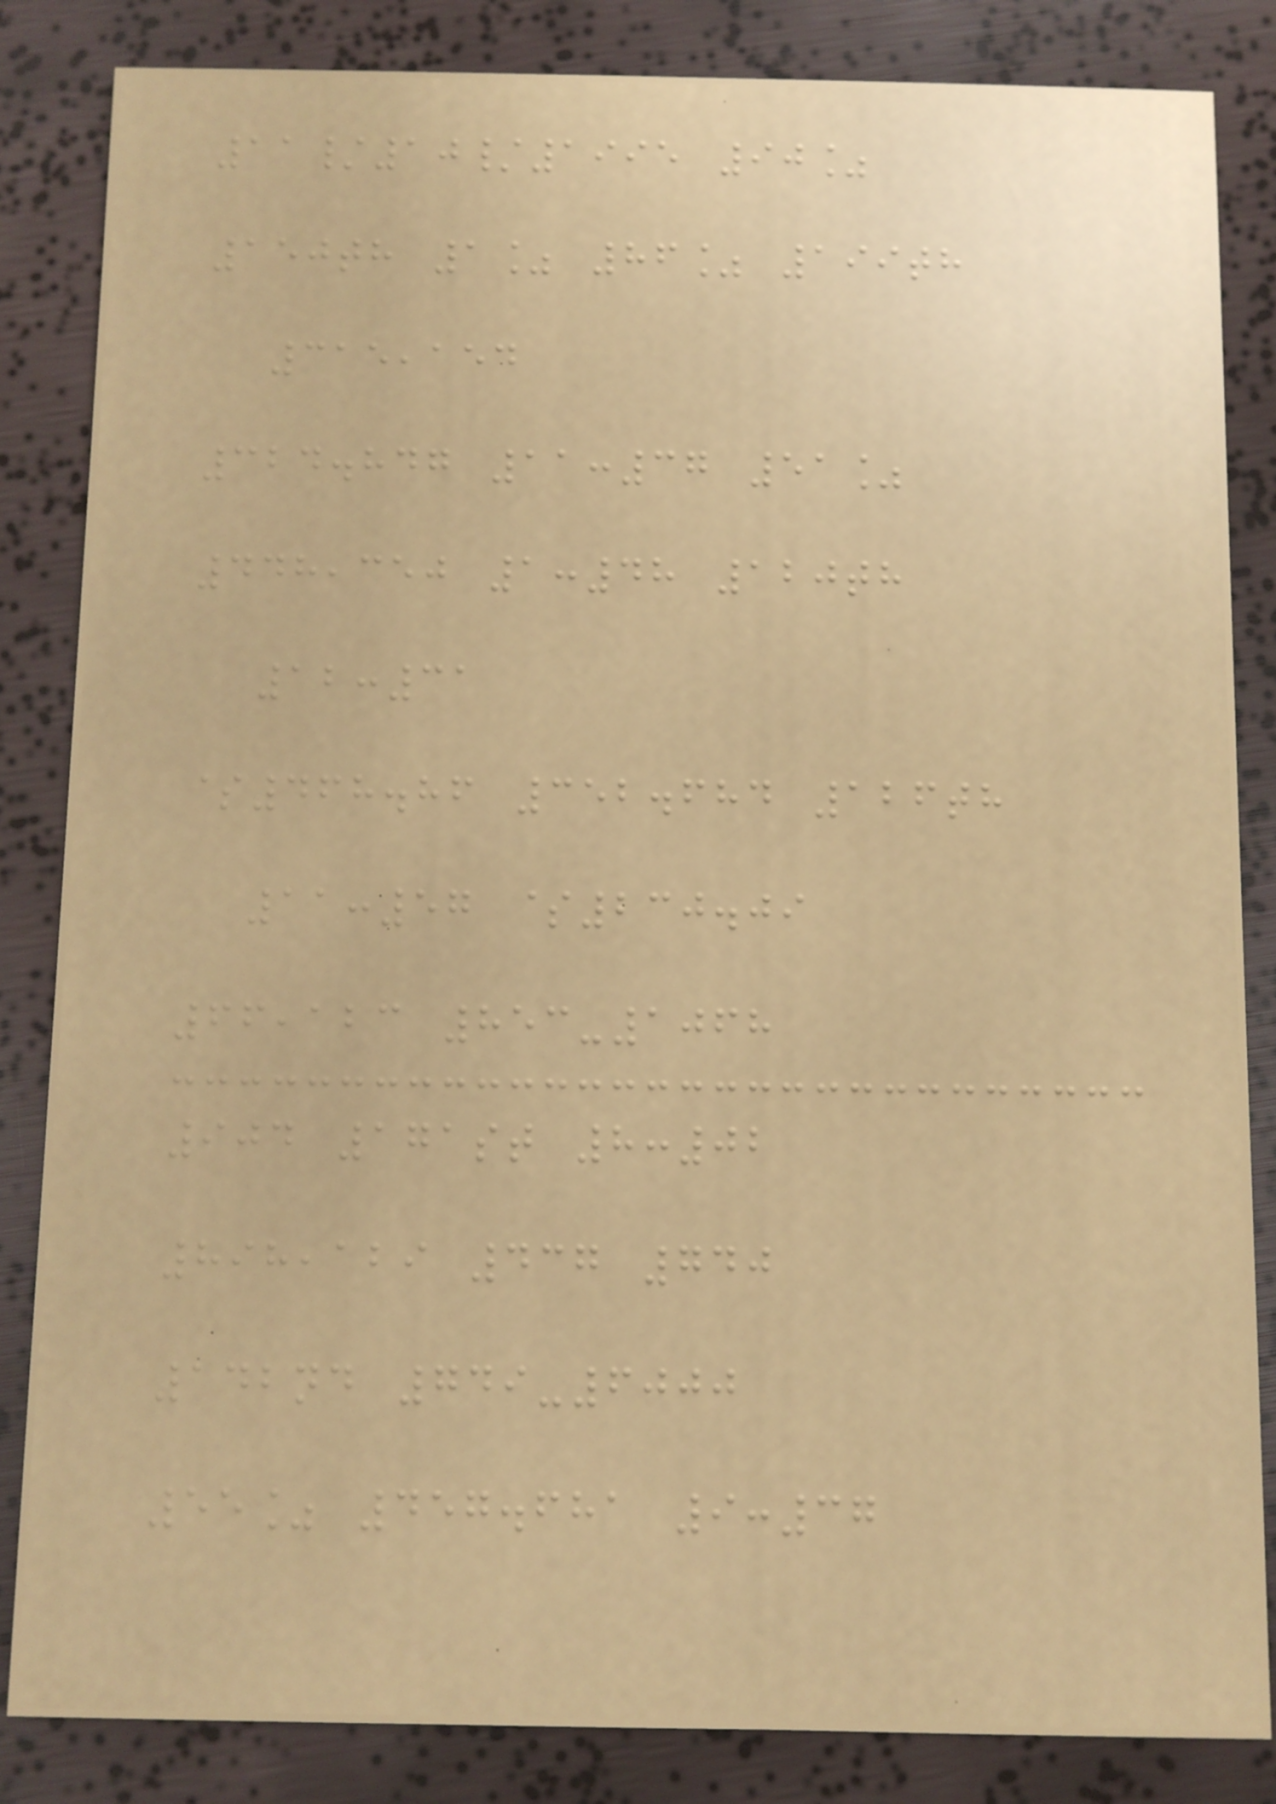11/10/1995 90%
150th 1% 86% 199th
315,154
324.847 11:37 51%
448,350 1:48 120th
12:31
$468.86 352.684 126th
11:57 $230.09
66,123 853-1068
904 171st 8:02
898,129 437 740
142nd 749-6000
55% 457.681 9:37
